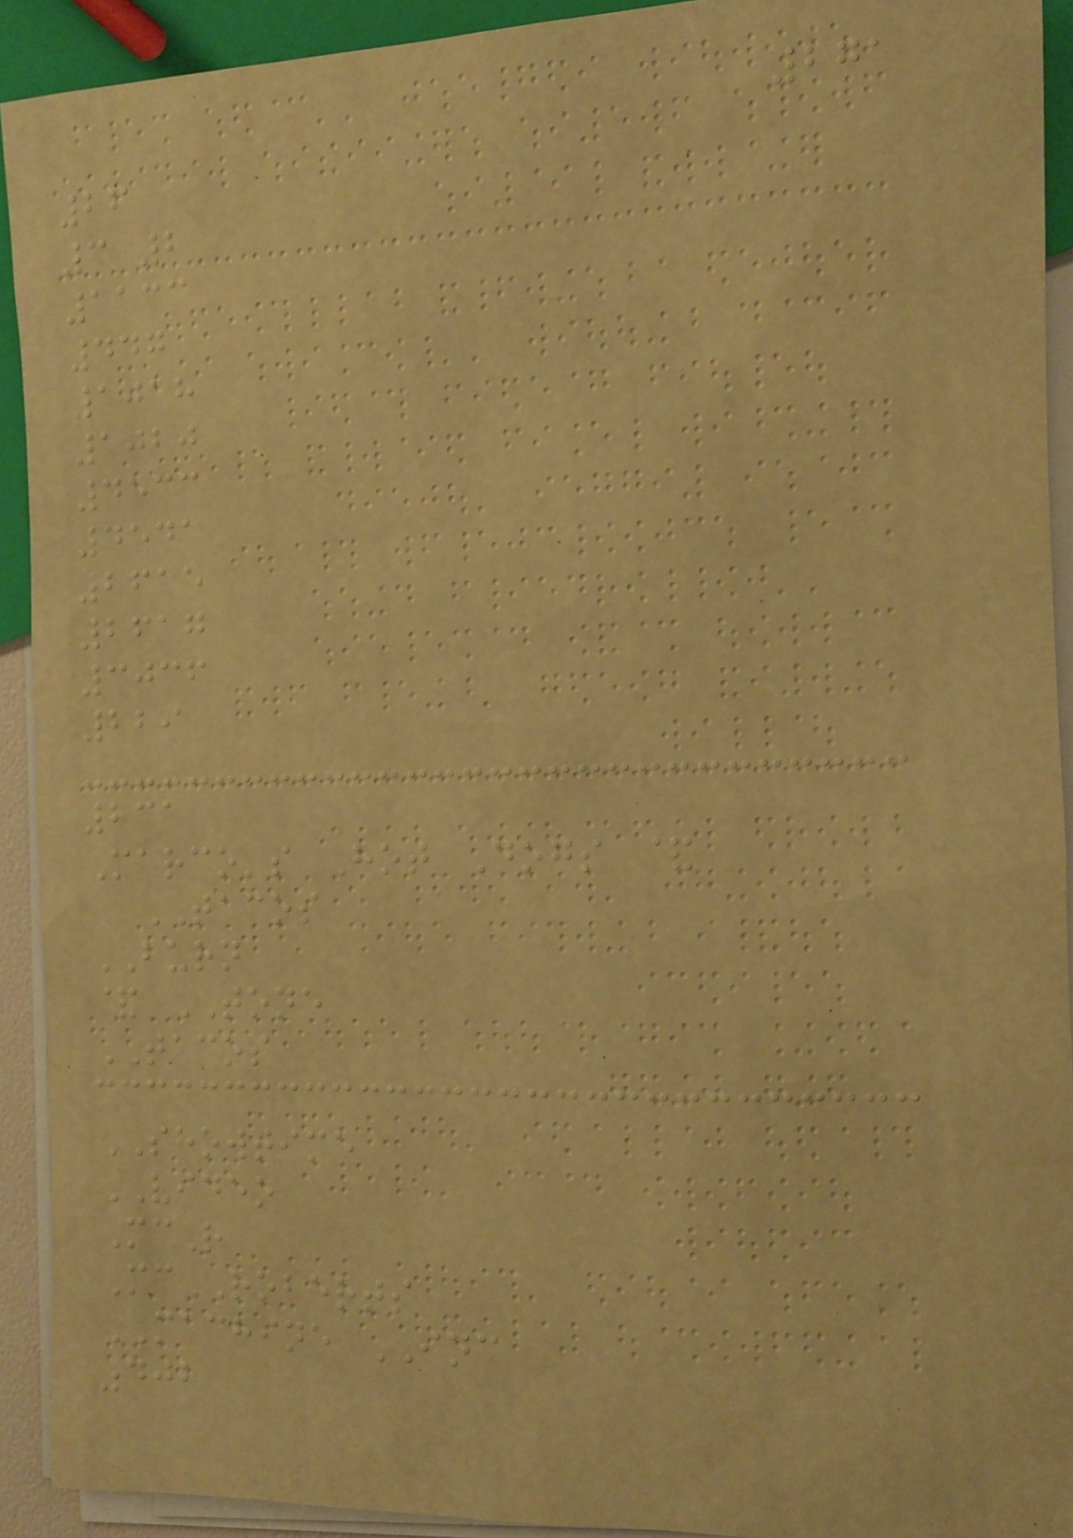271
26
3 2
1133
447
1018
1020
4533
4541
2615
2617
3036
229
231
Marco's Hot Dogs &
TACOS
BURN
& TONE
TACOS
SHOWTIME
VIDEO
McR
McROBERTS
MACHINE INC
402
